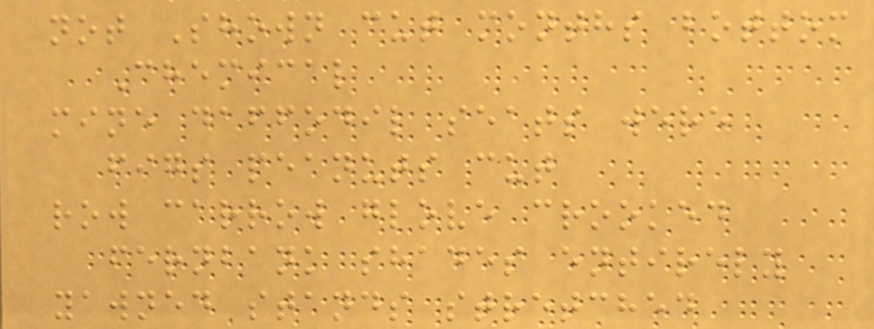not Shown cut months bottom
Chemical
mine daffodil seats were
figs peanuts cut
row carrow glove crooked
fernbank shades entirely
yawned stands stretched
